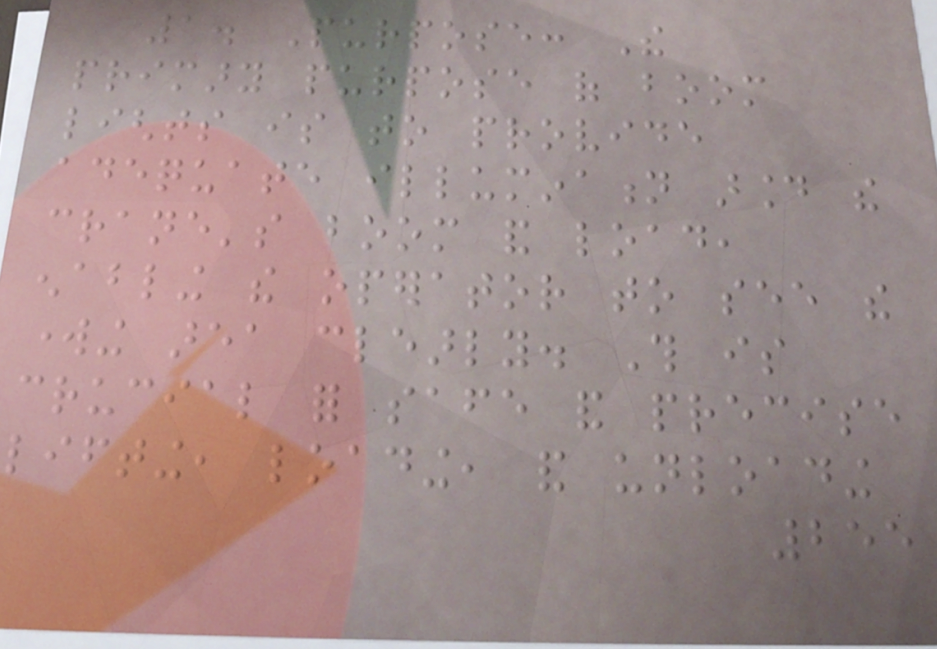1. Purpose: The
primary purpose of boom
lights is to provide
adequate illumination around the
crane's boom and load,
enabling the operator to see the
working area clearly. This is
crucial for safe and precise
lifting, loading, and unloading
255
